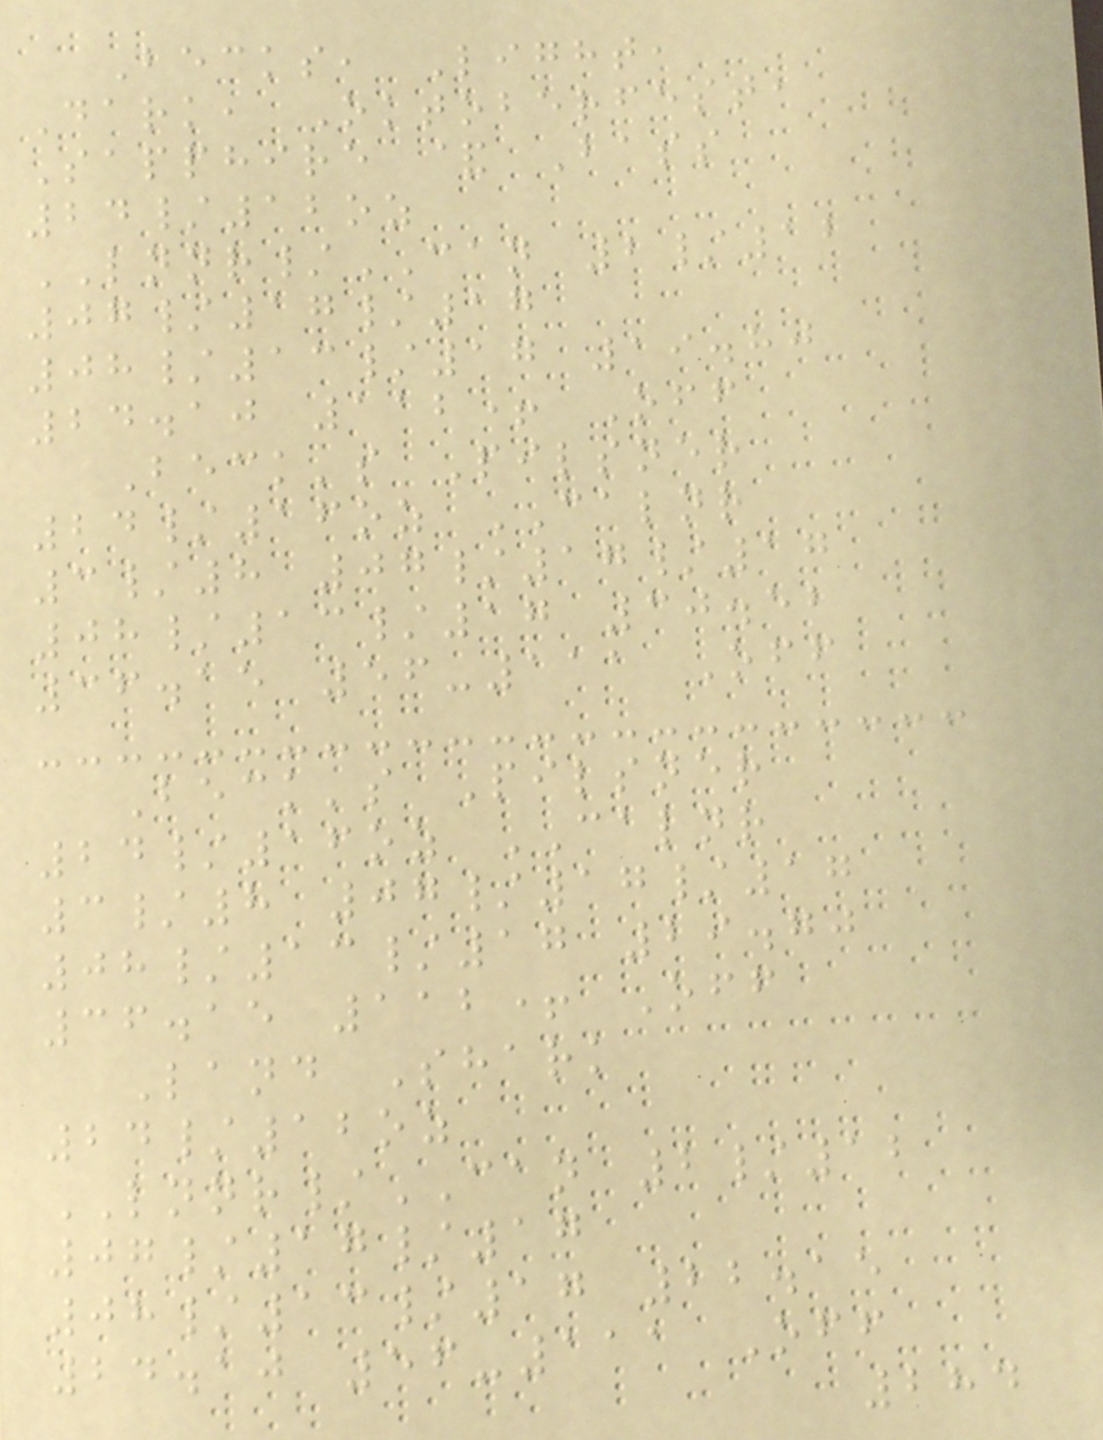Becks, Light,
Dark, Oktoberfest,
Sapphire & Bass
24/12oz
LNNR/CAN 2/12
07/17/17
08/13/17 19.80
24.10 112+ Off
Beck's Pilsner
24/16oz CALNR
3/8 07/17/17
08/13/17 30.52
36.15 56-111 Off
Beck's Pilsner
24/16oz CALNR
3/8 07/17/17
08/13/17 29.70
36.15 112+ Off
Land Shark
24/12oz
LNNR/CAN 2/12
07/17/17
08/13/17 22.15
24.10 56-111 Off
284
